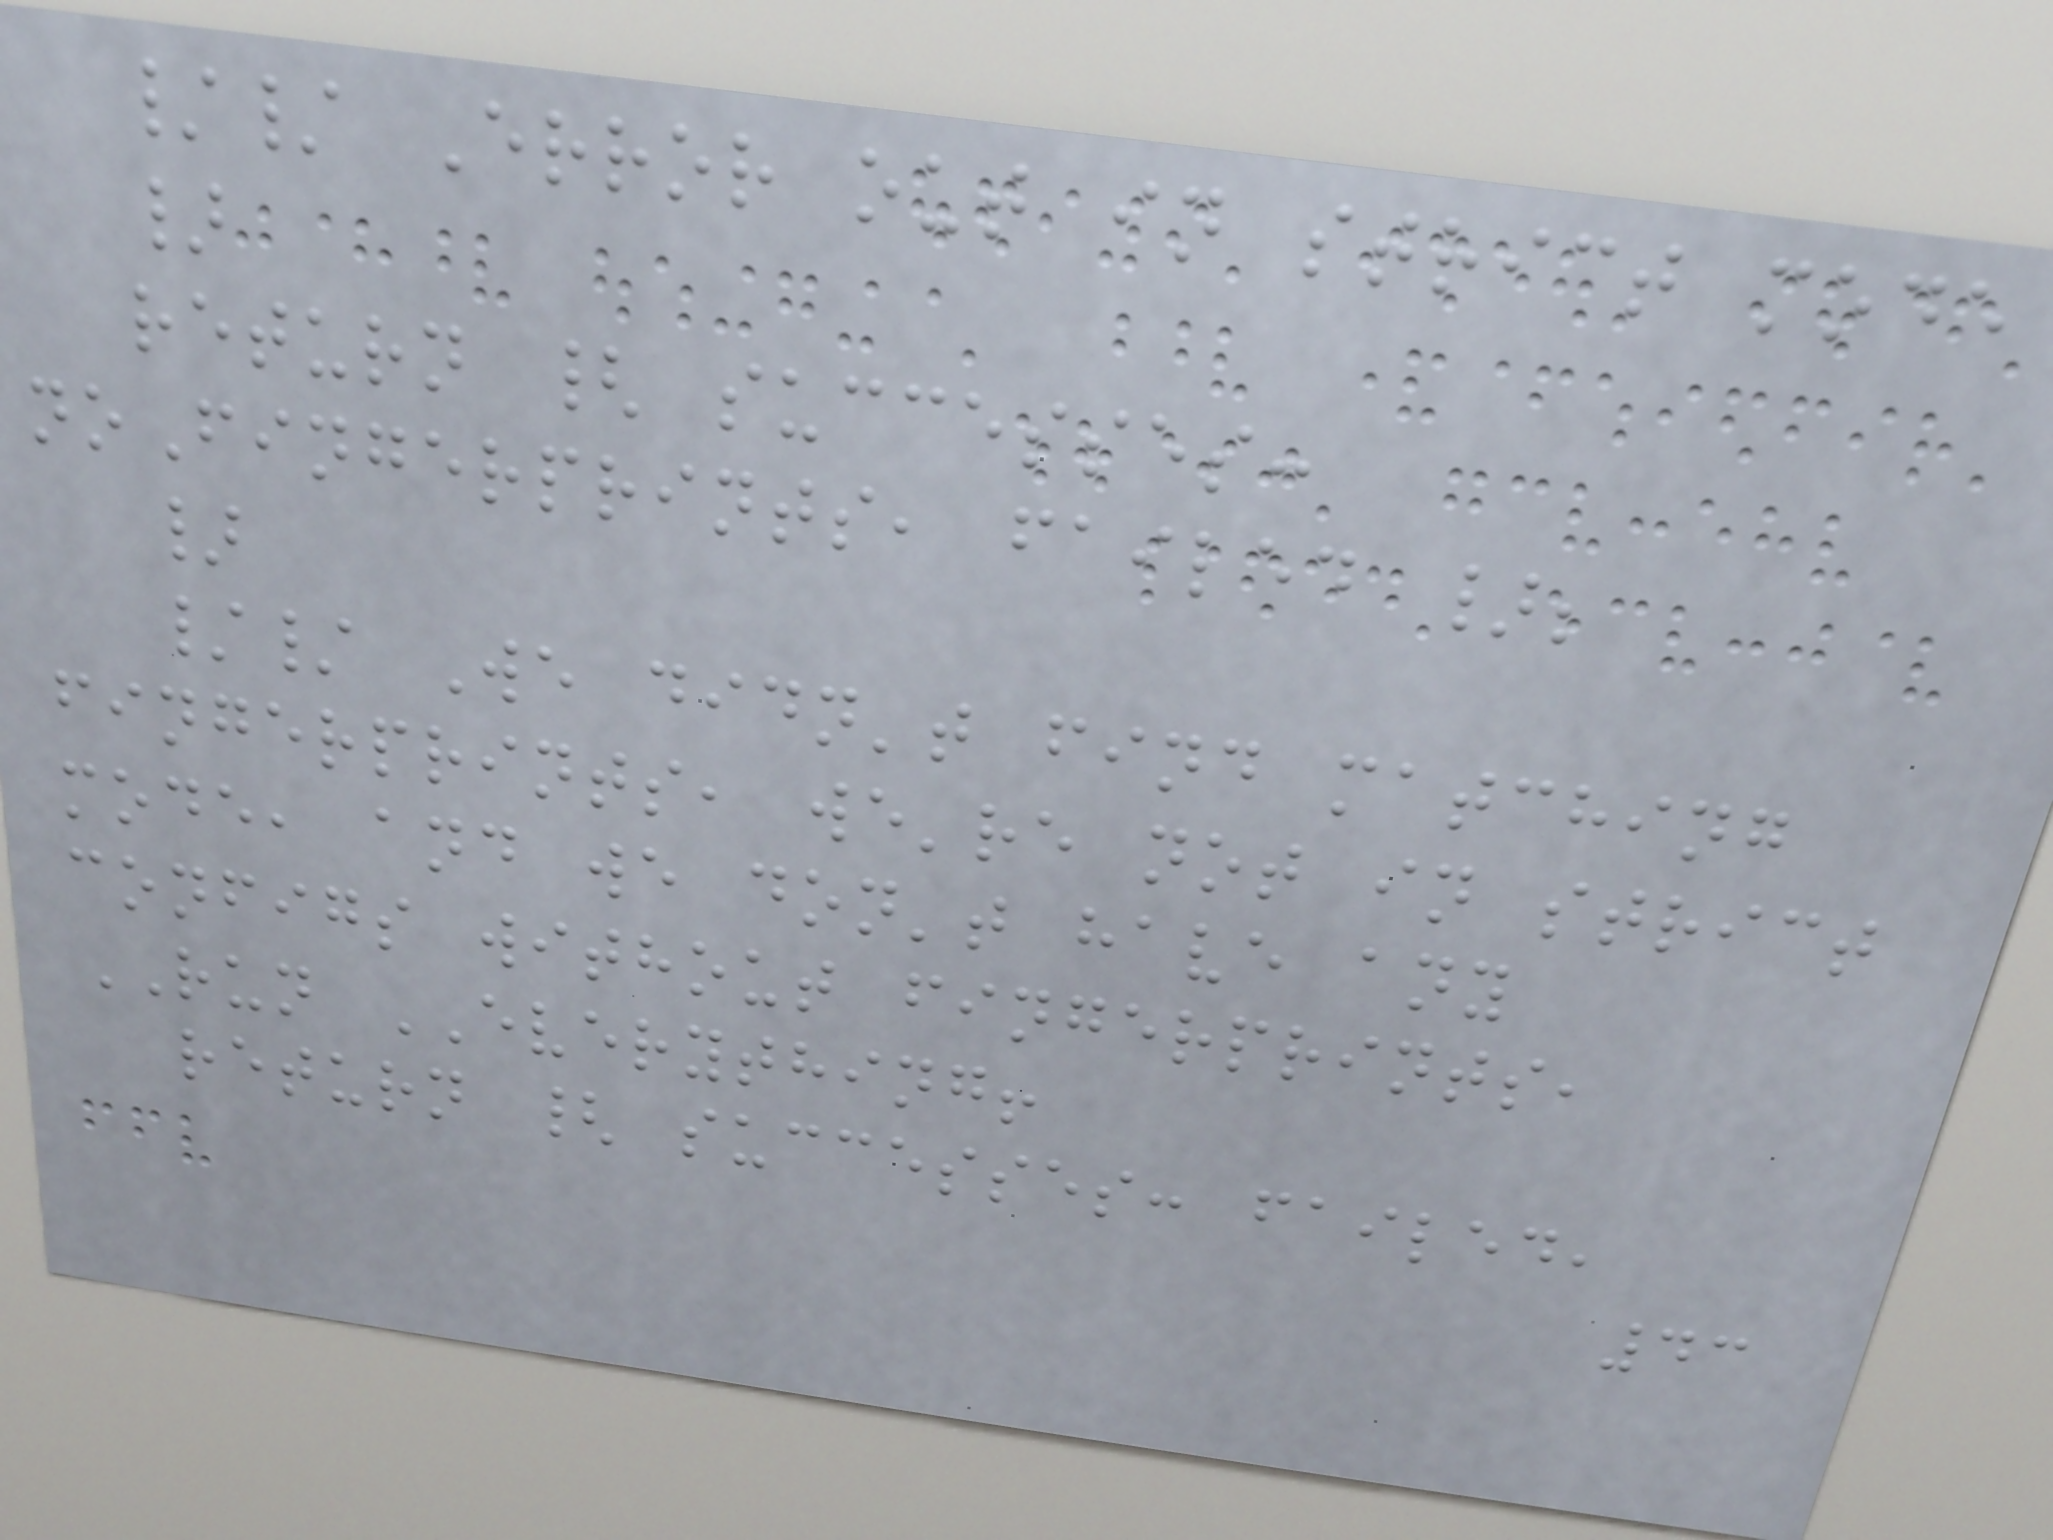// Error out in strict mode
}
return { successes:
noFingerprints, failed };
}
// We didn't find matching
fingerprints, we're not in strict
mode, and we don't have any
configs without fingerprints,
RUN EVERYTHING!
return { successes: failed,
43
